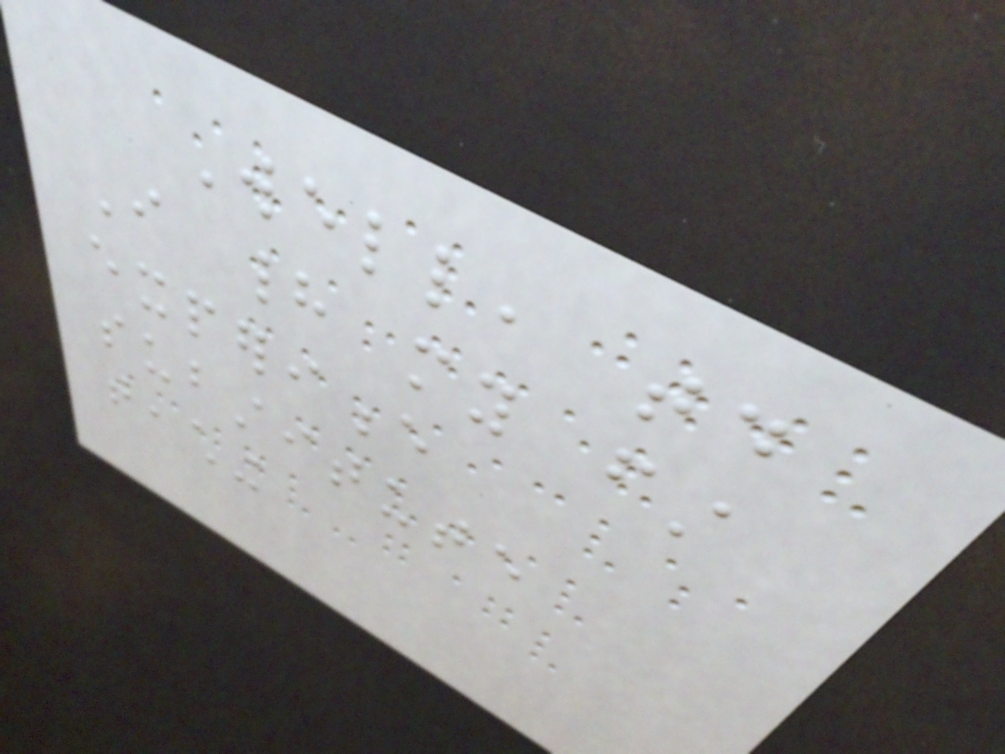Well, today
I had my first
experience
substitute
teaching
